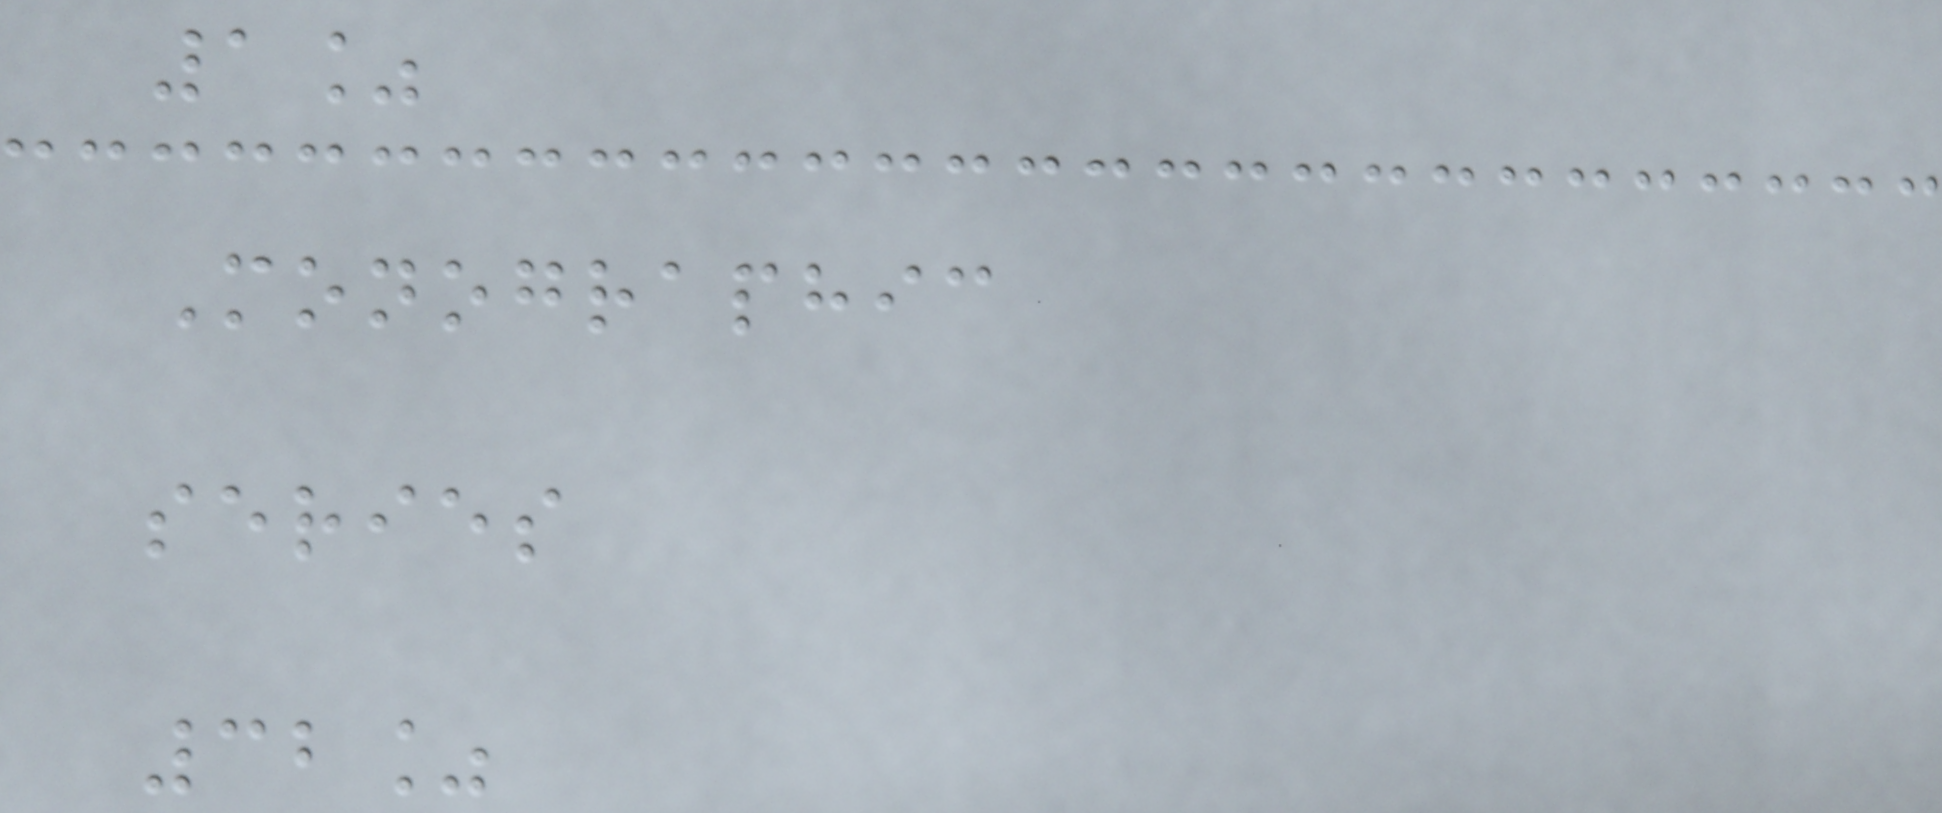1%
Monographic
series
32%
